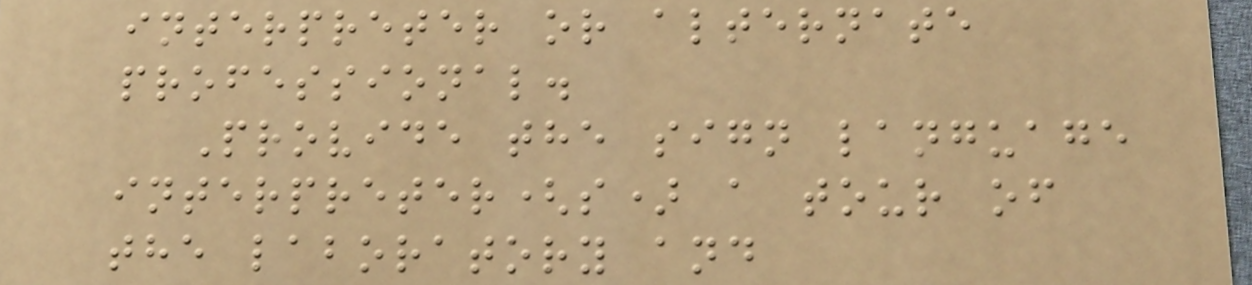interpreter or alternate
professional.
Provide the sign language
interpreter(s) a tour of
the laboratory and
